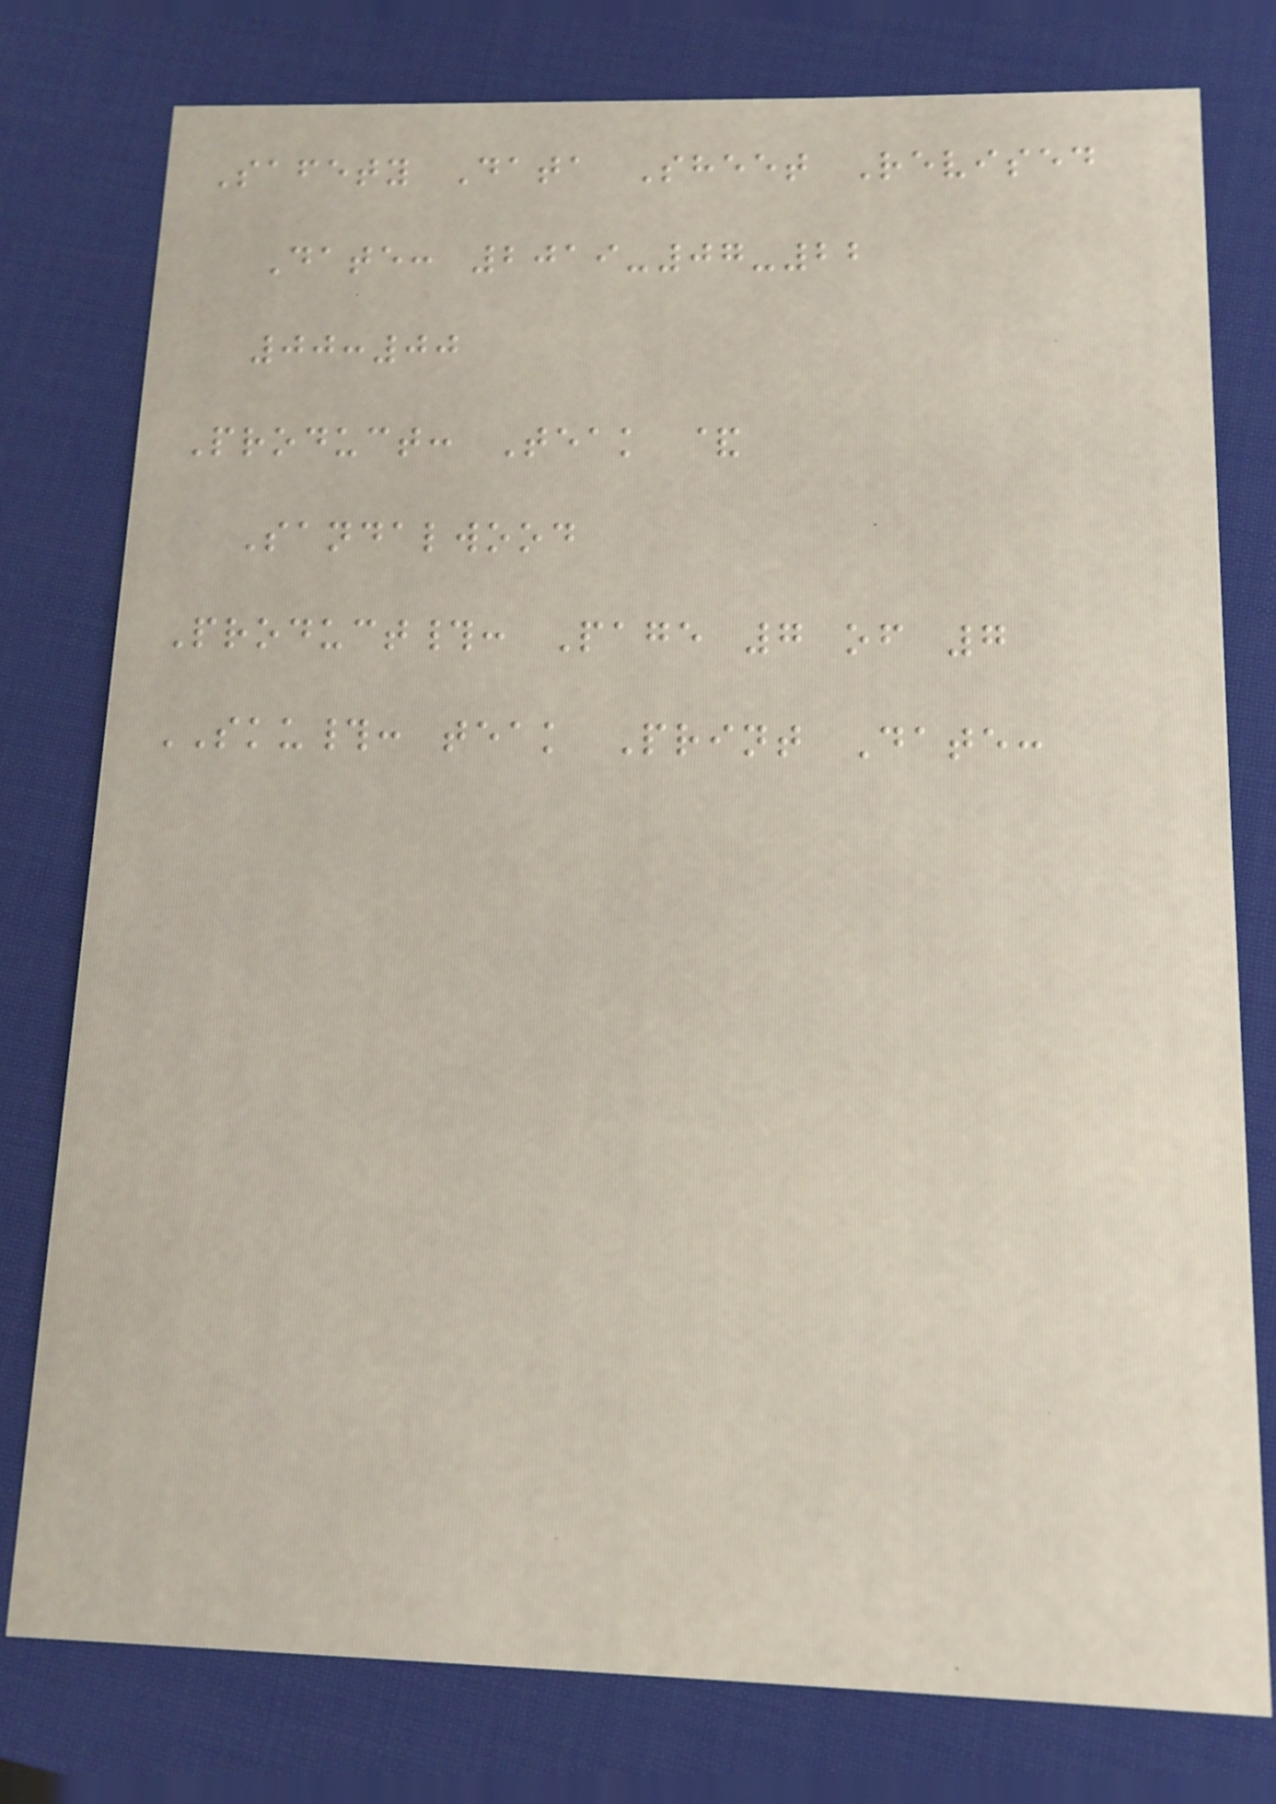Safety Data Sheet Revised
Date: 2019-07-22
00:00
Product: Teak &
Sandalwood
Product#: Page 7 of 7
SKU#: teak Print Date:
